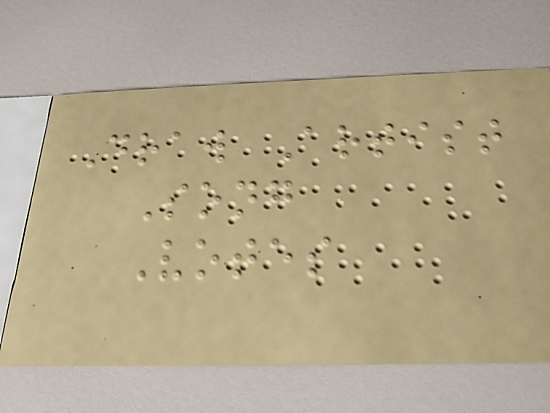Draw Artist
Song
Votes
